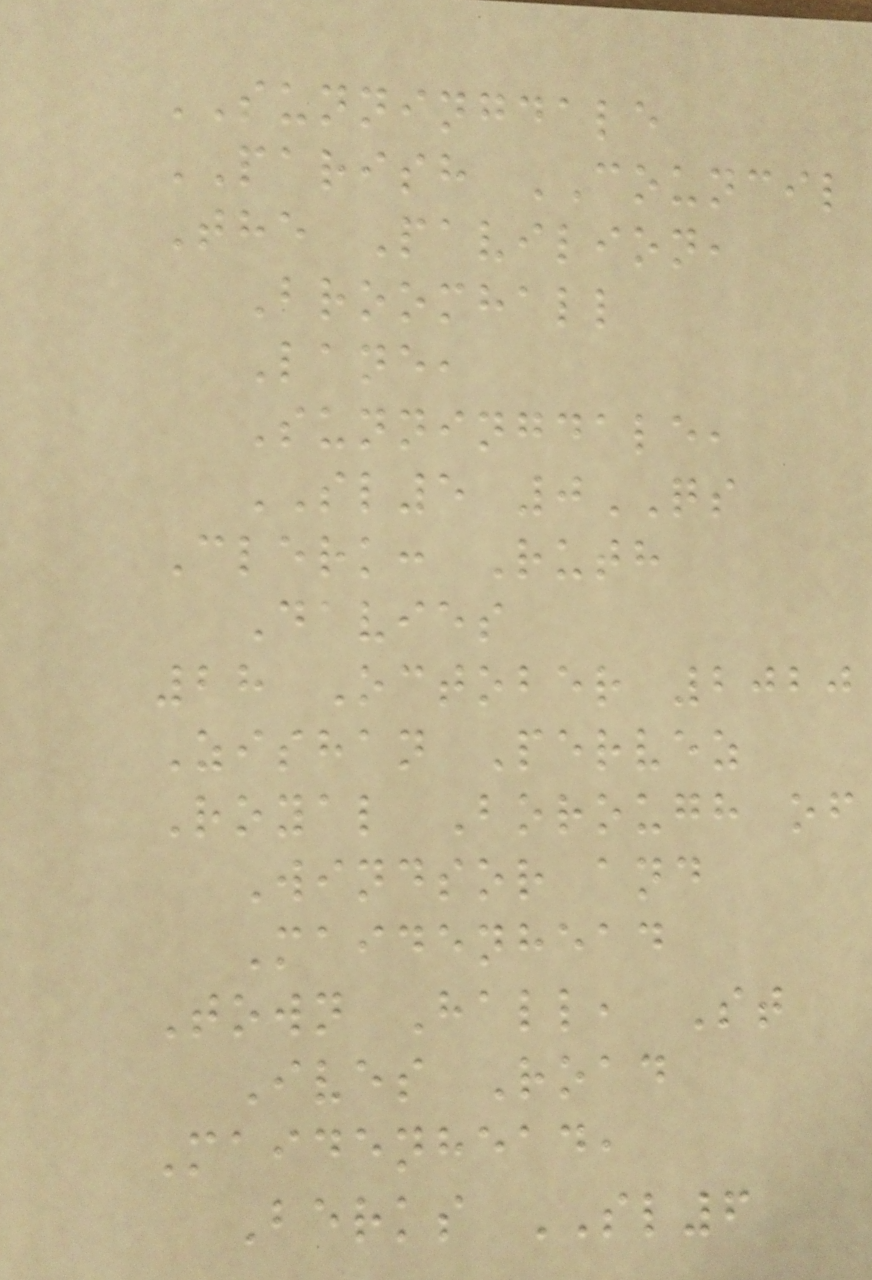SUNNINGDALE
PARISH COUNCIL
The Pavilion,
Broomhall
Lane,
Sunningdale,
SL5 0QS
Clerk: Ruth
Davies
28 October 2020
Zishan Pervez
Royal Borough of
Windsor and
Maidenhead
Town Hall, St
Ives Road
Maidenhead,
Berks SL6
